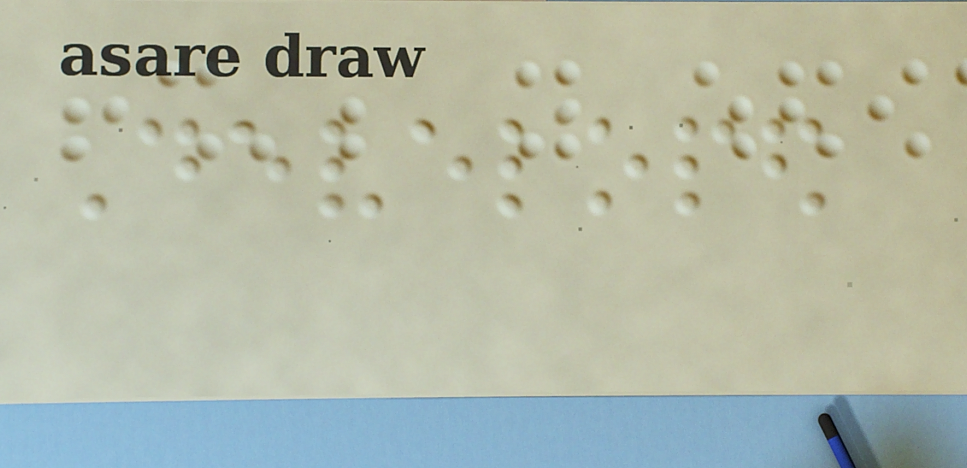Developed
